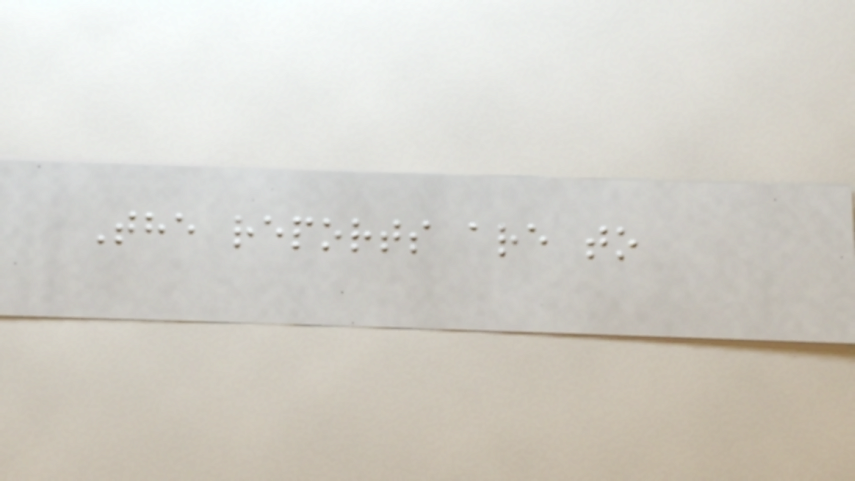The reports are to
